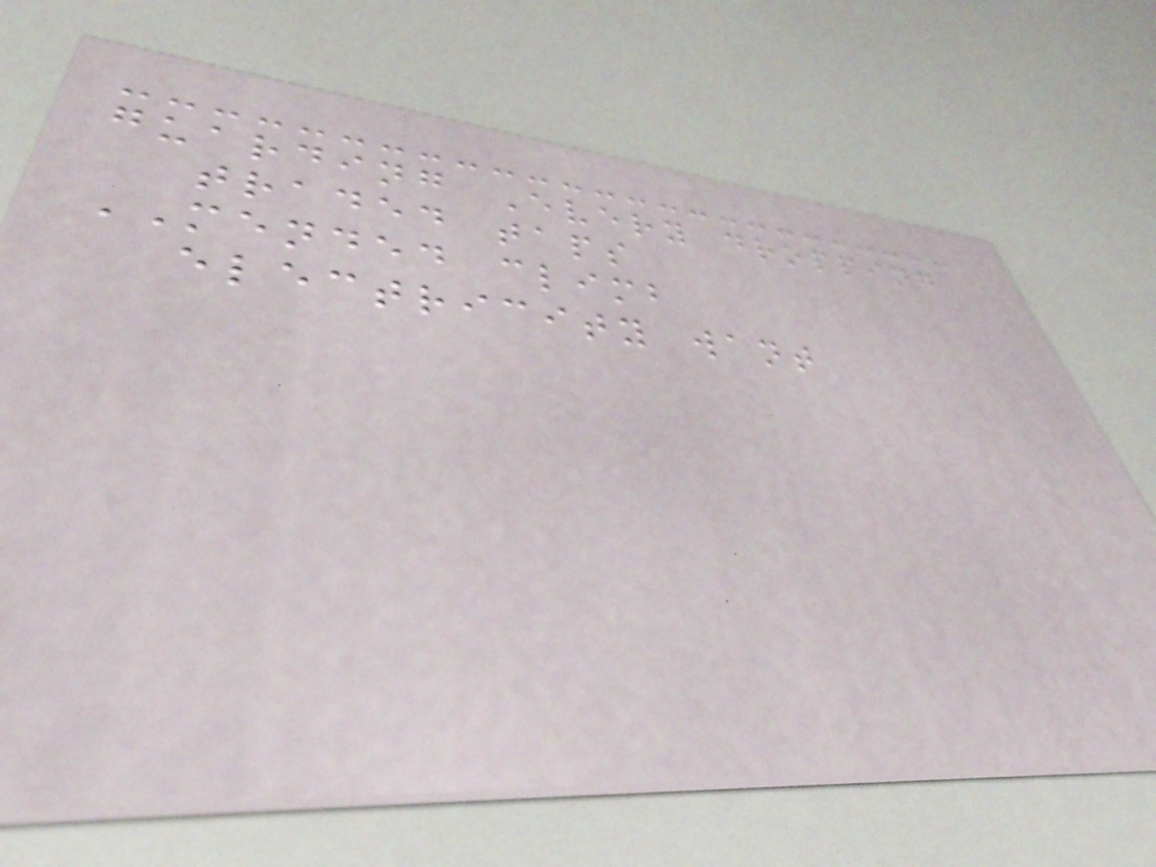guarding Every dropping
traded taps
MENDED climb
electricity want
